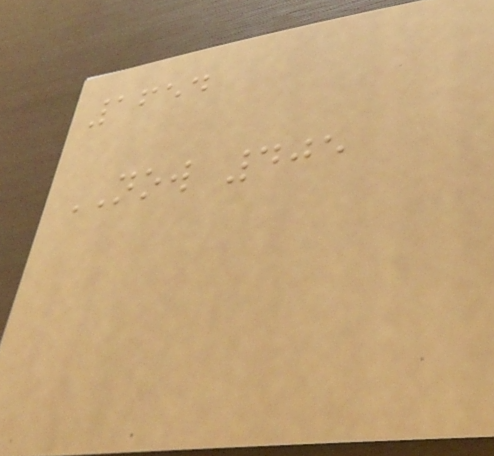1654
NOW 405
